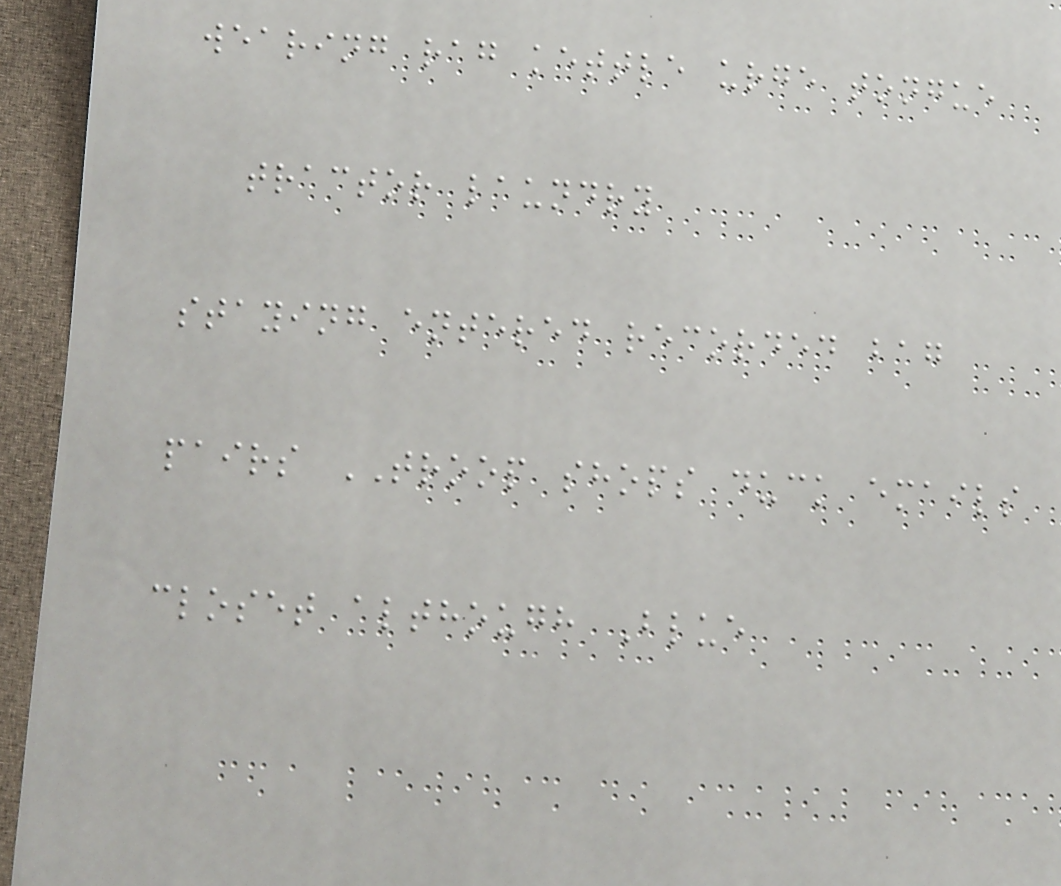wearing rag kettle urge tongue
tractor laundry
staying entered recorded bag
pairs TROOP shops duck emails
closet although Blue
